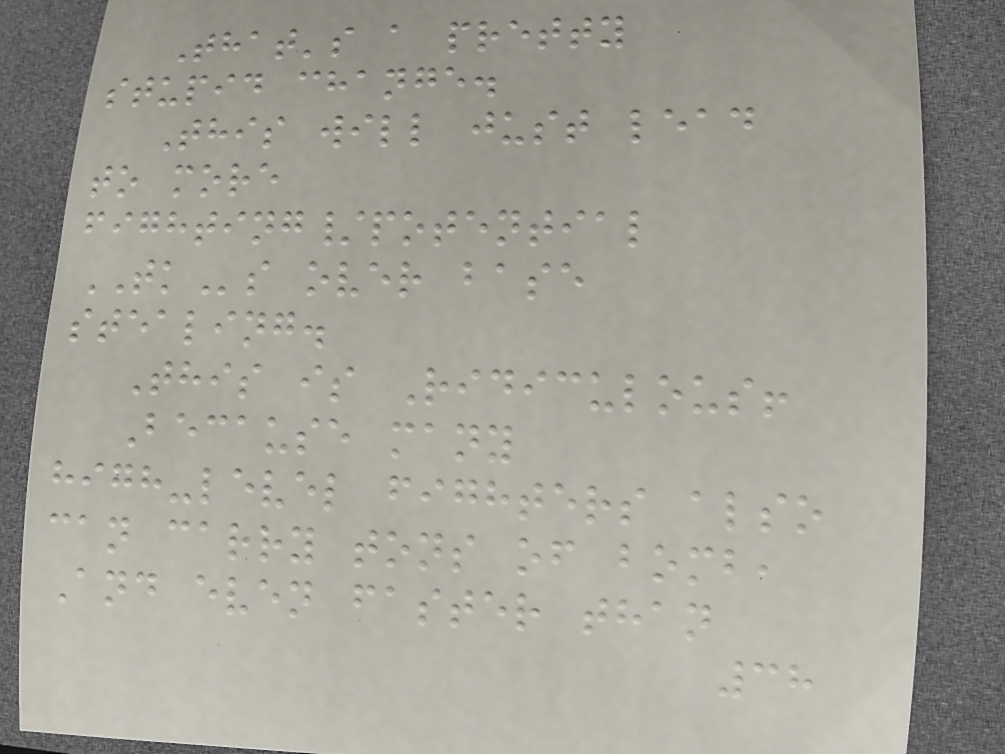That's a pretty
stupid change.
This will just lead
to more
fighting/potential
TKs over base
stealing.
This is Ridiculous!
Because many
high-level fighters also
can carry tons of bomb,
And even faster than
38
